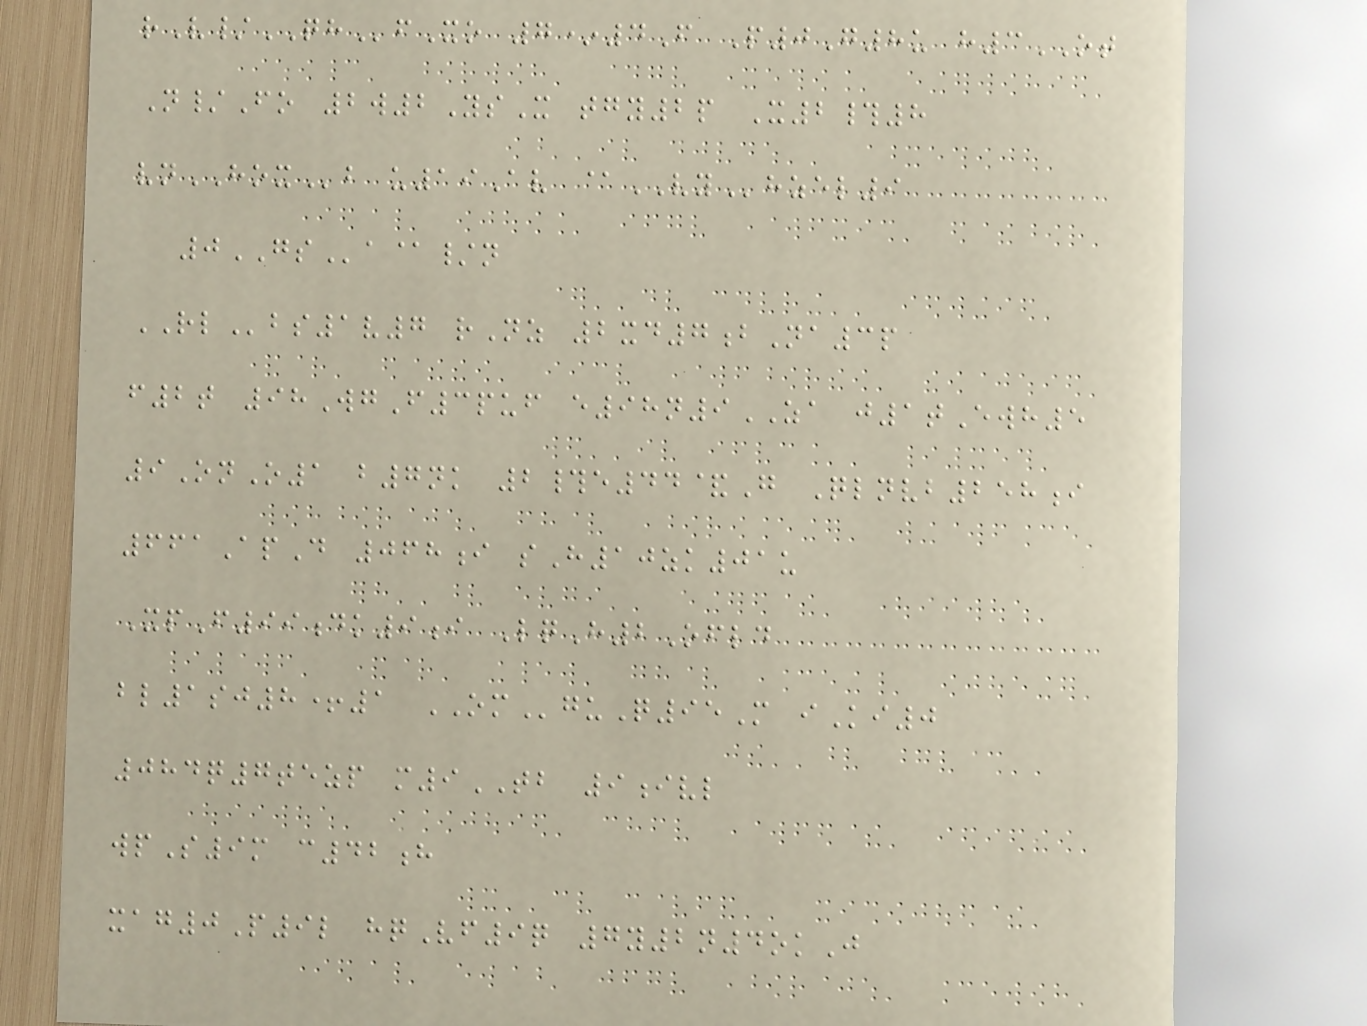rV/QHfXo 7*4F P0G8u h3OT
N/Fo 2w2YsX tgy2p X2#8
vnHOXb u19Av @VYhzel9
0GSa@/n
RLbs1v7 rNz 2xd7bNa3p
f2t 98WgF3puf e98n9ZA j1tEwh5
9OnO1 b7nk 2#e44&G Qlnvb258i
661ApD 068i sH10zk01u
XpF99dk9i LqH2Ofld
bl1sj8+1 OMguQ95M iKi0
084q7tezp m9TB 9ivl
wpS9m c42h
xag0P9l hqVf9q 7y2n4okJ
